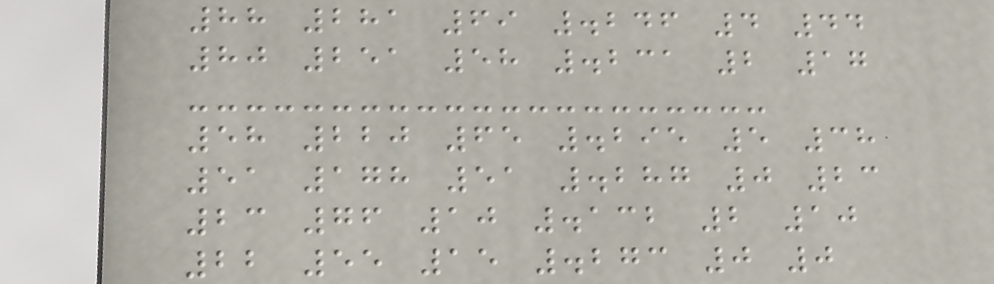88 281 69 .246 4 44
80 251 58 .231 2 17
58 220 65 .295 5 38
51 178 51 .287 0 23
23 76 10 .132 2 10
22 55 15 .273 0 0
